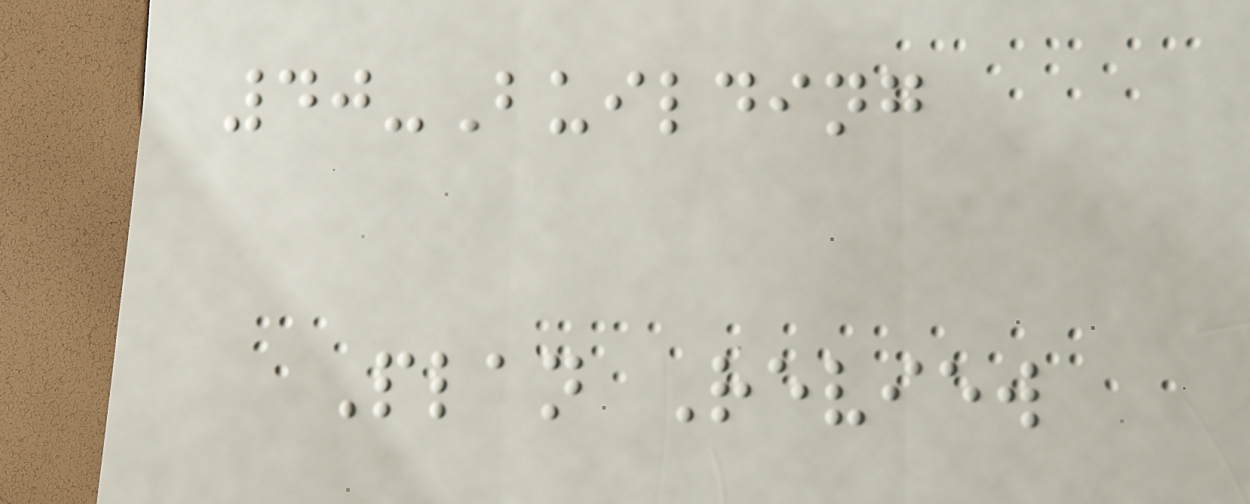40-Building
Plan Review
